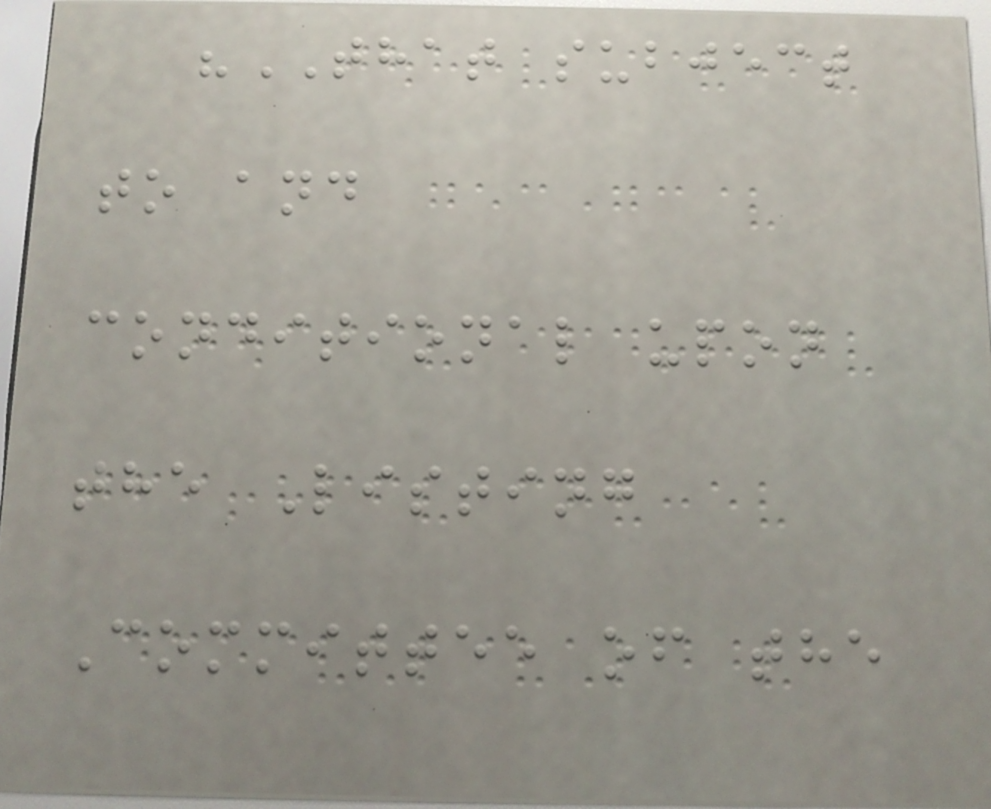"THAT subject
to and
conditional upon
the Listing
Committee of the
